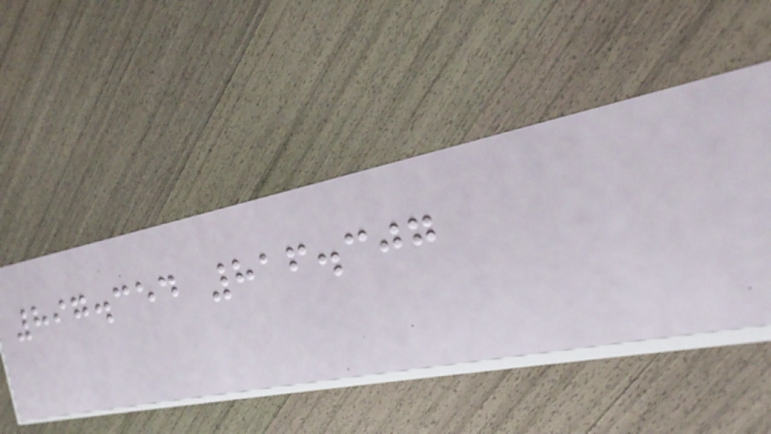897.354 816.307
